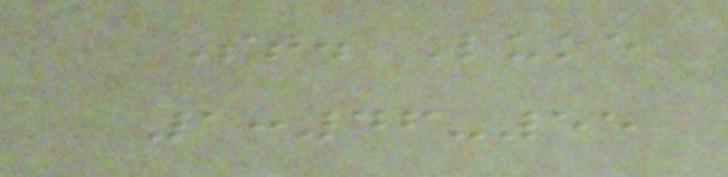St. Luke
1:46-55
